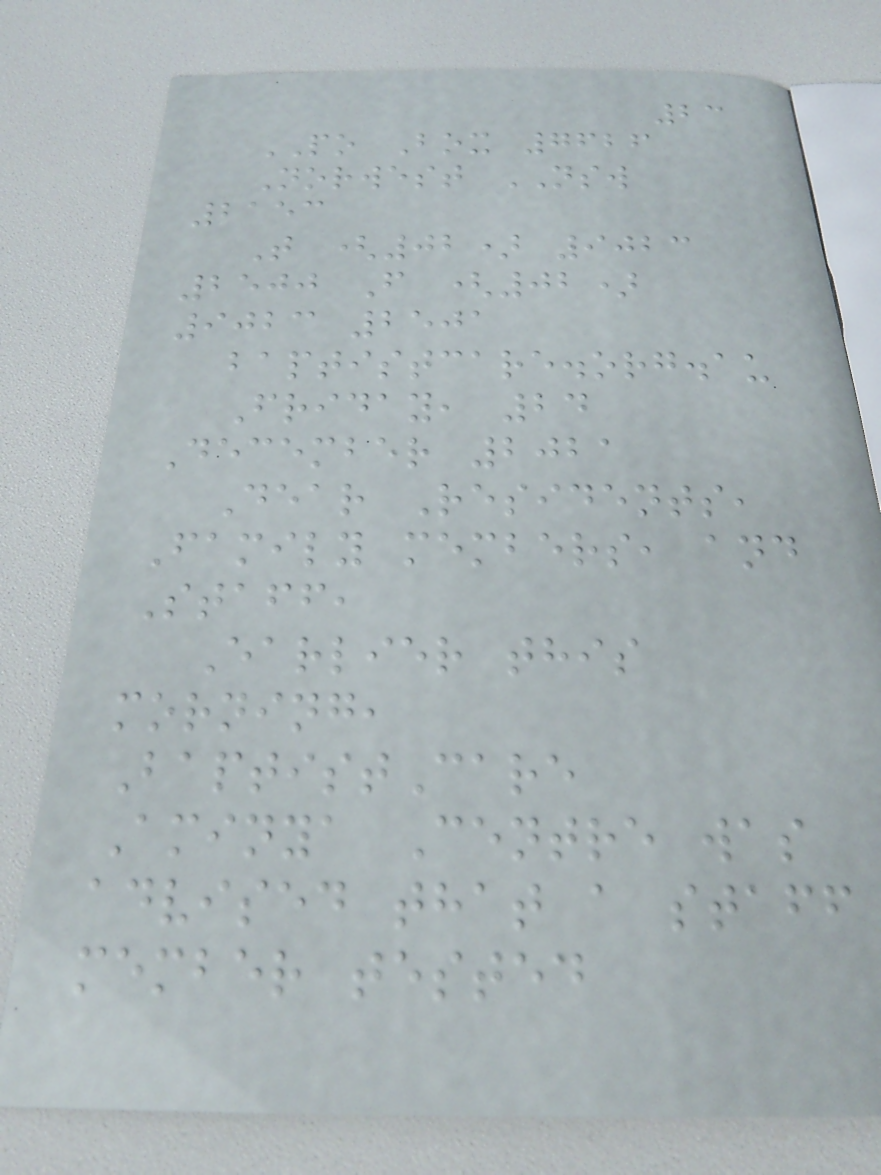23
PO Box 7626
Norwest NSW
2153
T (02) 9023
2500 F (02)
9023 2501
baptistcare.org.au
Friday, 24
December 2021
Dear Residents,
Family members, and
Staff,
Earlier this
morning,
BaptistCare
Aminya Centre was
advised that a staff
member tested
